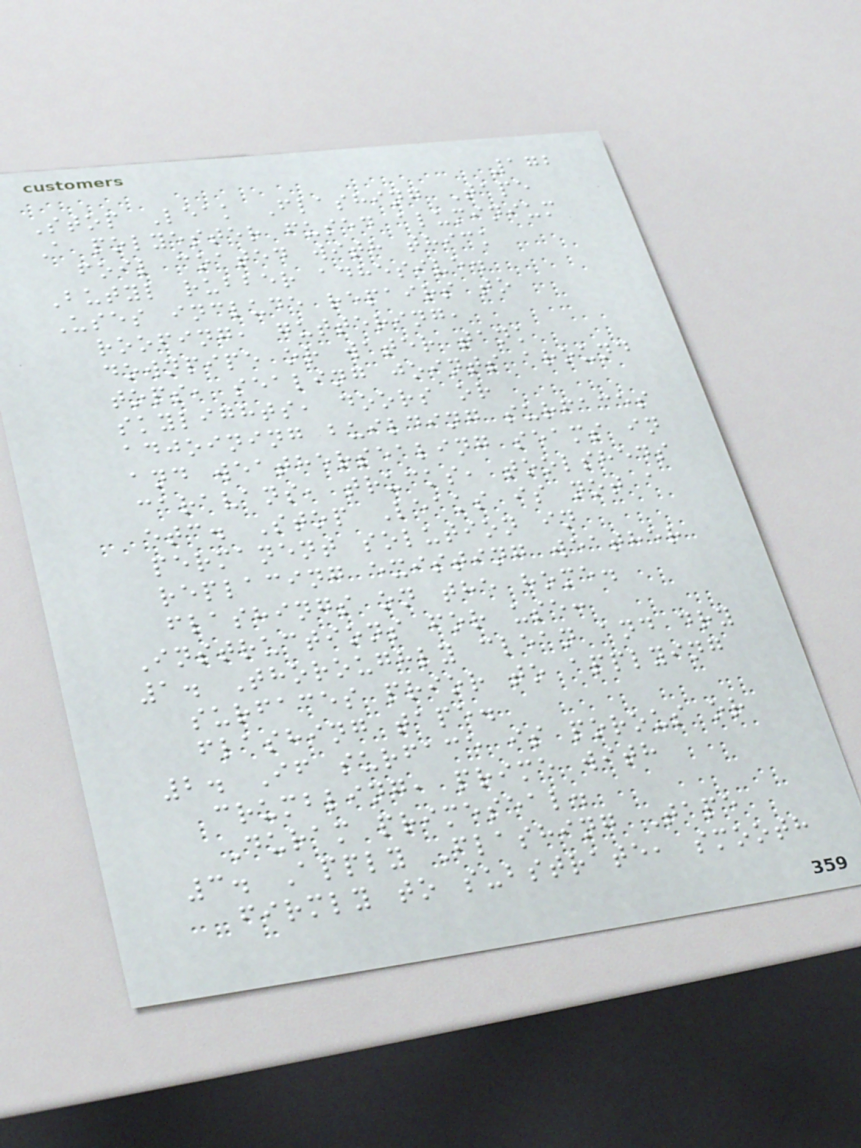172
Stop Leak Flashing Tape
A polyester fused aluminium
foil coated with thick
Butyl rubber adhesive.
Uses include repairs to
roofing, guttering,
downpipe or water tank
tops, sealing joints around
skylights, doors or
adjoining building surfaces
and weathersealing seams in
caravans, trucks, toolsheds
etc. Stop Leaks is not a
permanent solution in
replacing existing weather
flashings on the home.
Instructions for use:
1. Thoroughly clean and dry
surfaces prior to applying
flashing tape.
2. If surface is porous or
crumbling, prime with
Duram primeseal.
3. Apply Flashing Tape
firmly to substrate, smooth
